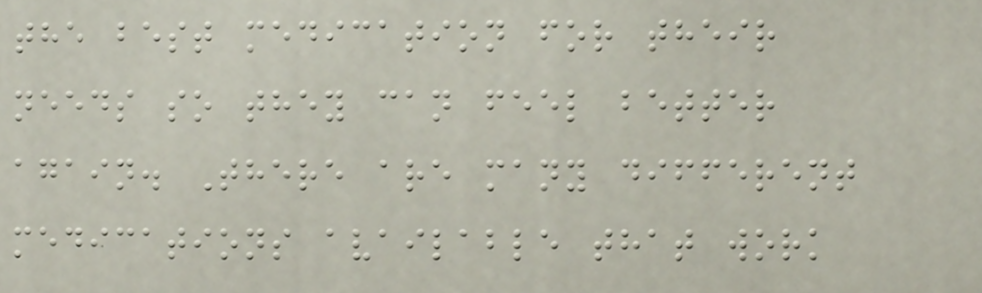the best medication for their
needs so they can feel better
again. There are many different
medications available that work
